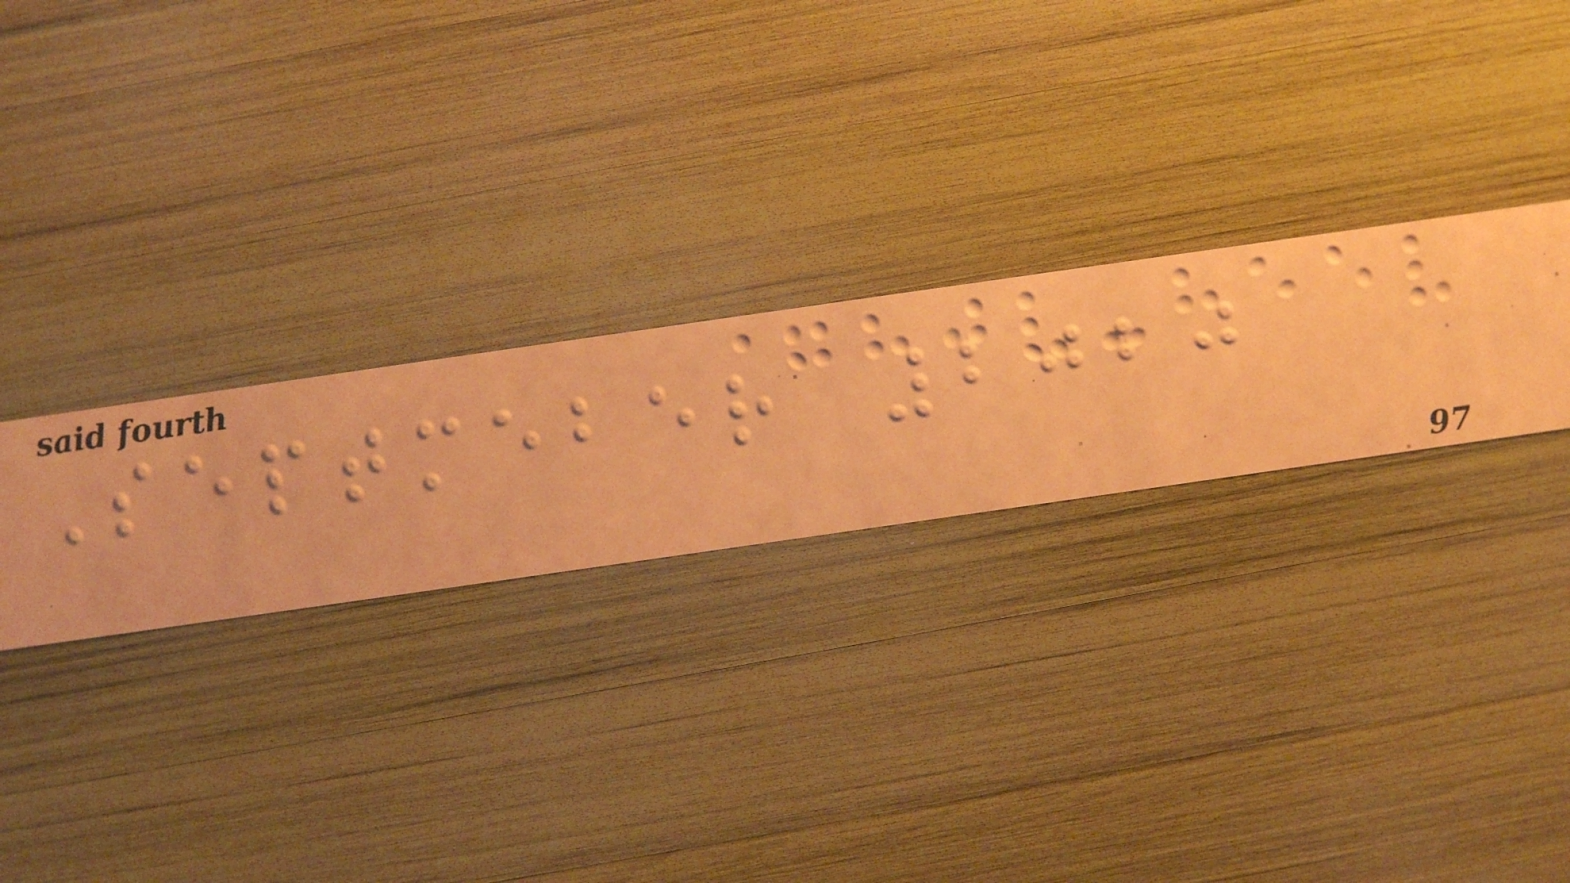Septmeber 2020
